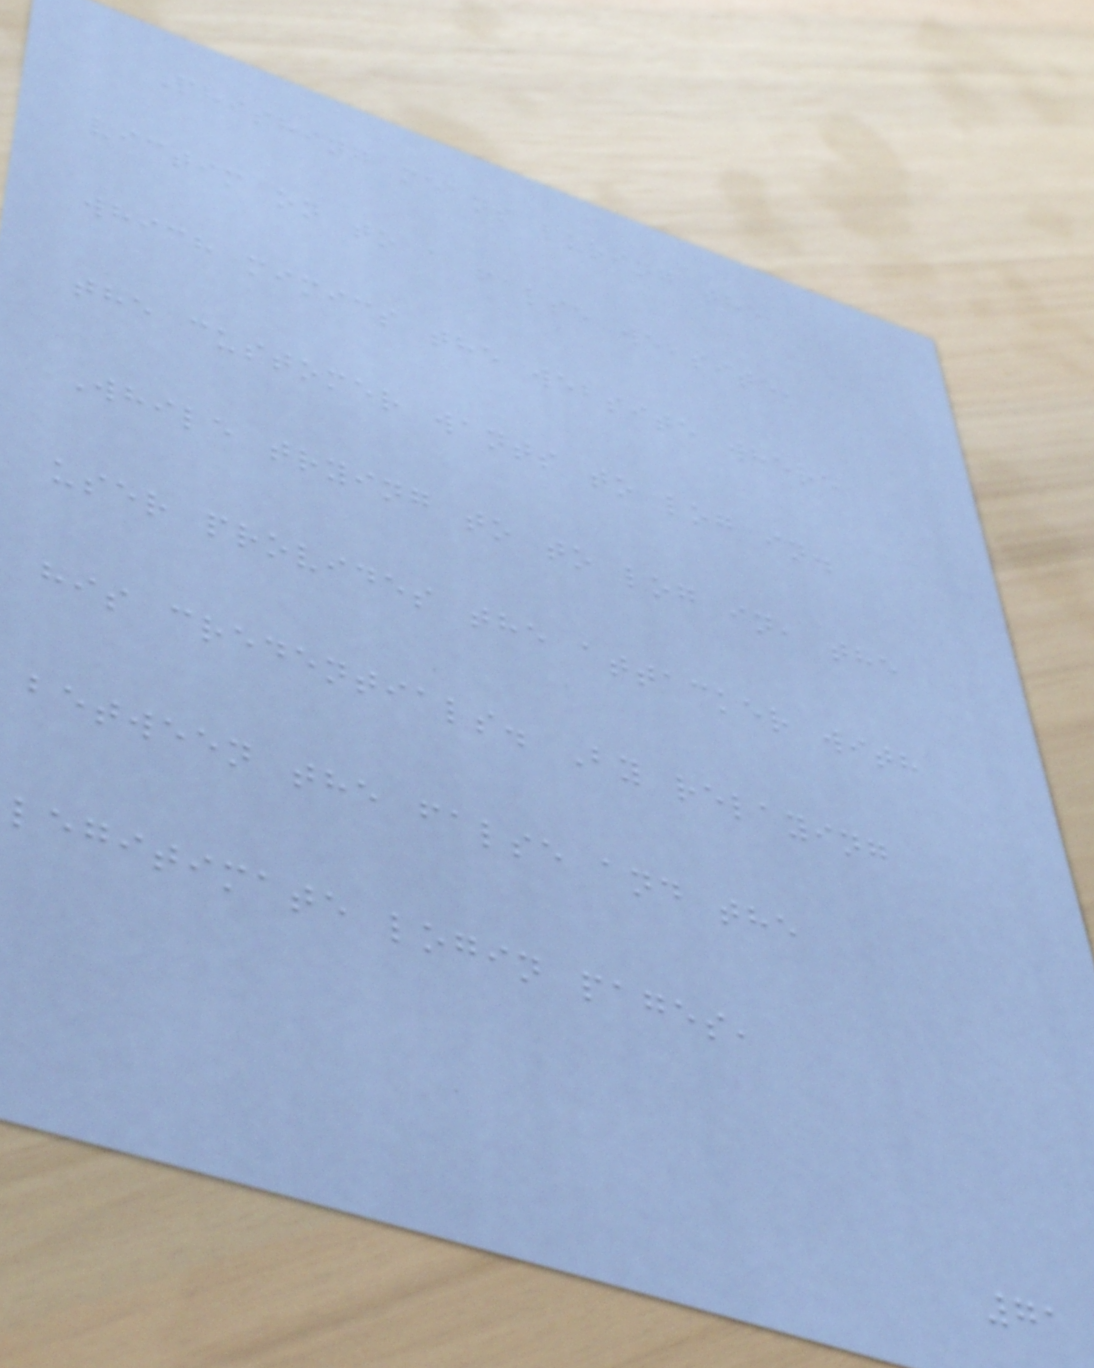Phishing means luring the
victim on to a false website,
which mimics the website where
the customer wants to log in.
While trying to to log in, the
user provides the attacker with
his credentials. By relaying
between the false and the
legitimate login pages,
71
